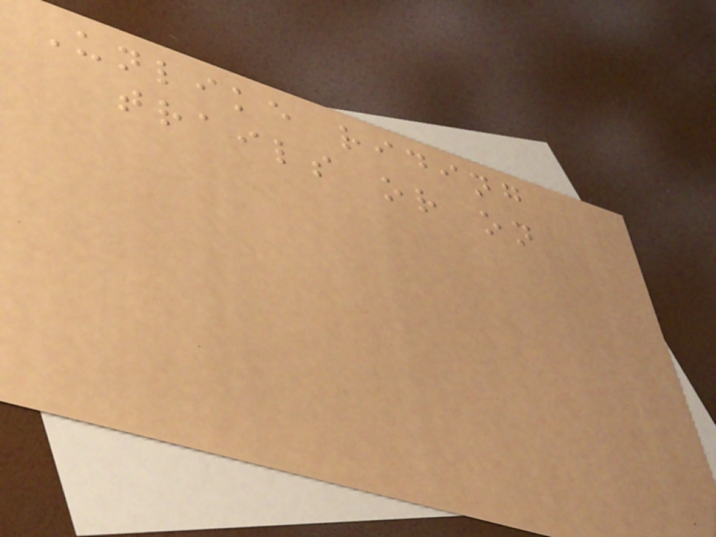Unlike riding
trails or on
